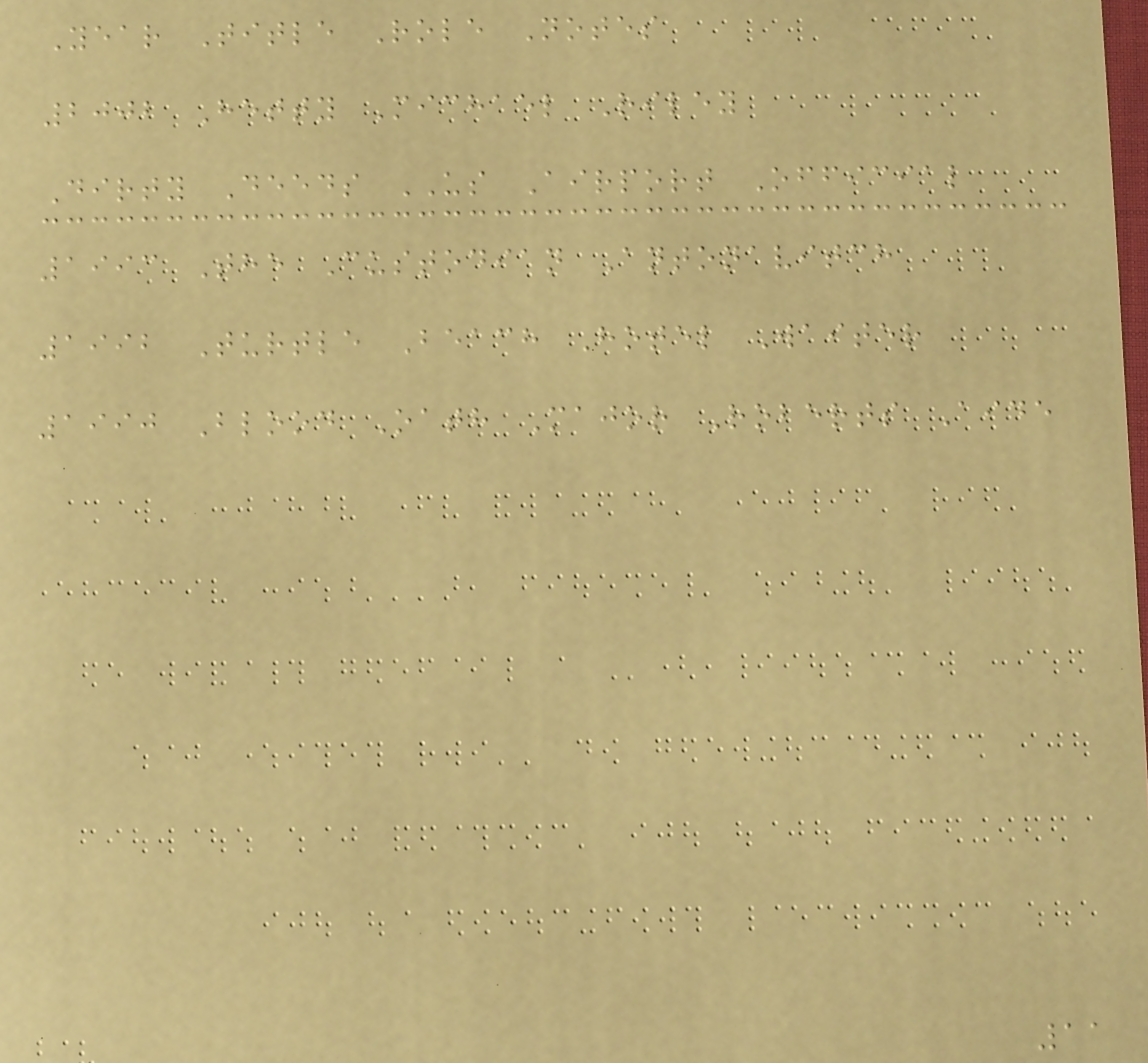Year Title Role Notes
2002 Hetty Michael Riley
Dirty Deeds US Airport Official
1993 The Custodian Antonavitch
1992 Turtle Beach Hotel Waiter
1990 Blood Oath Major Roberts Aide
11
